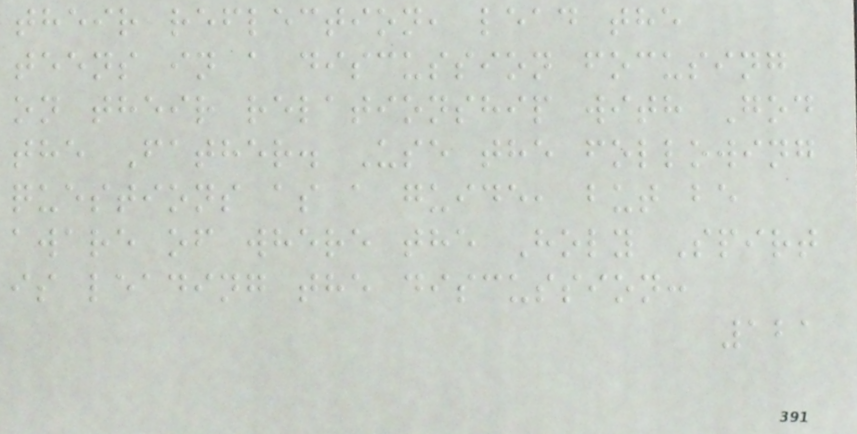their reflection, lead the
teens in a discussion focusing
on their relationship with God
the Father. Use the following
questions as a guide, but be
aware of where the Holy Spirt
is leading the discussion:
121
